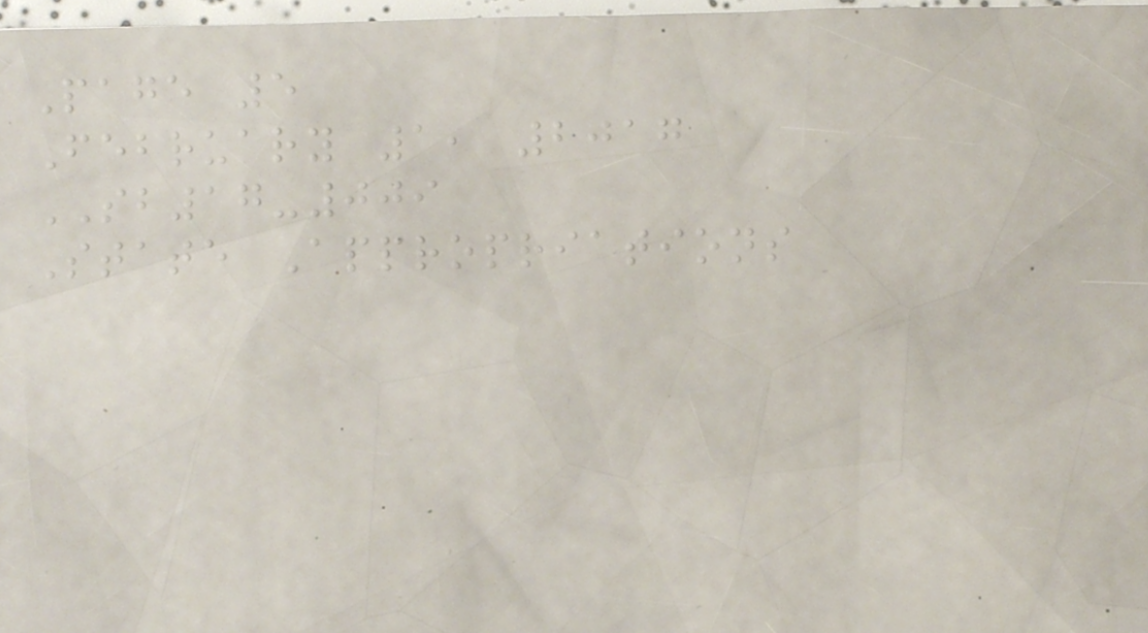Page 5
February 1, 2017
SB17-009
State Appropriations
